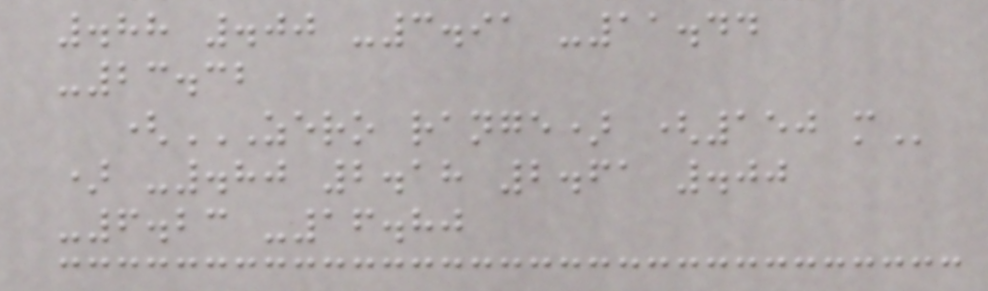.88 .00 -3.91 -11.44
-23.32
(ZERO RANGE) (150 M
) -.80 2.18 2.61 .00
-6.23 -16.80
